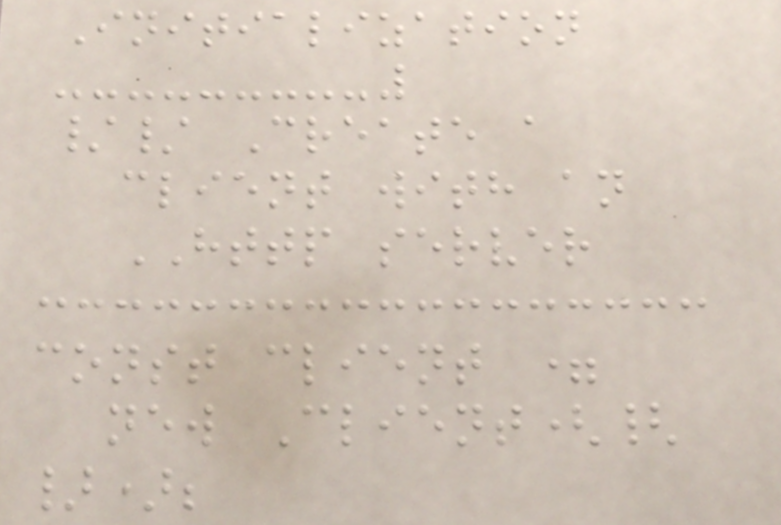Initialization
// Create a
client with an
HTTP server
const client =
new Client({
});
